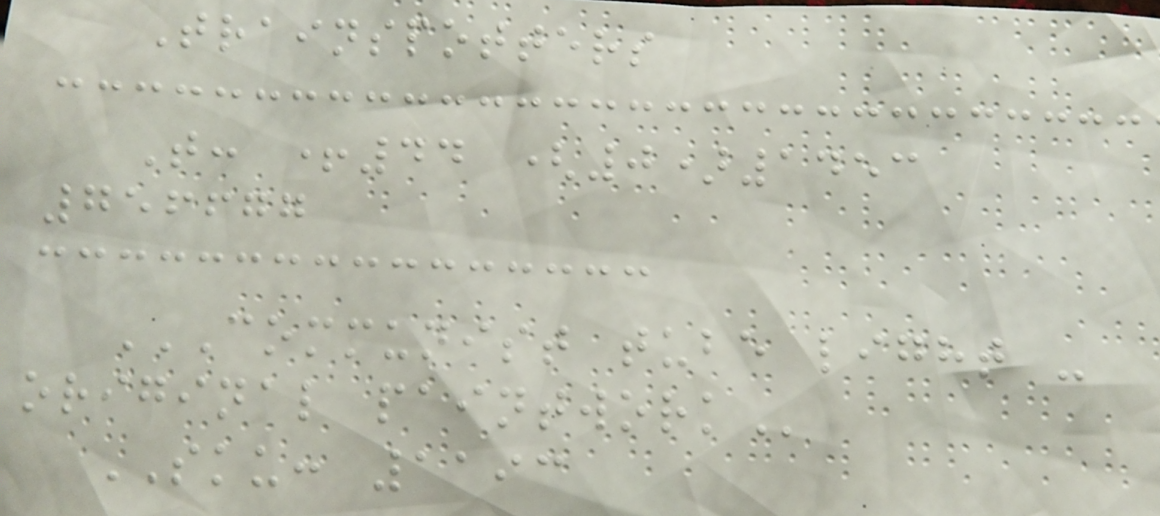Trainspotters
T: +44 (0)1453
756677
COMMUNIST TUBE LIGHT -
ORIGINAL PAINTWORK
SKU: 1193
